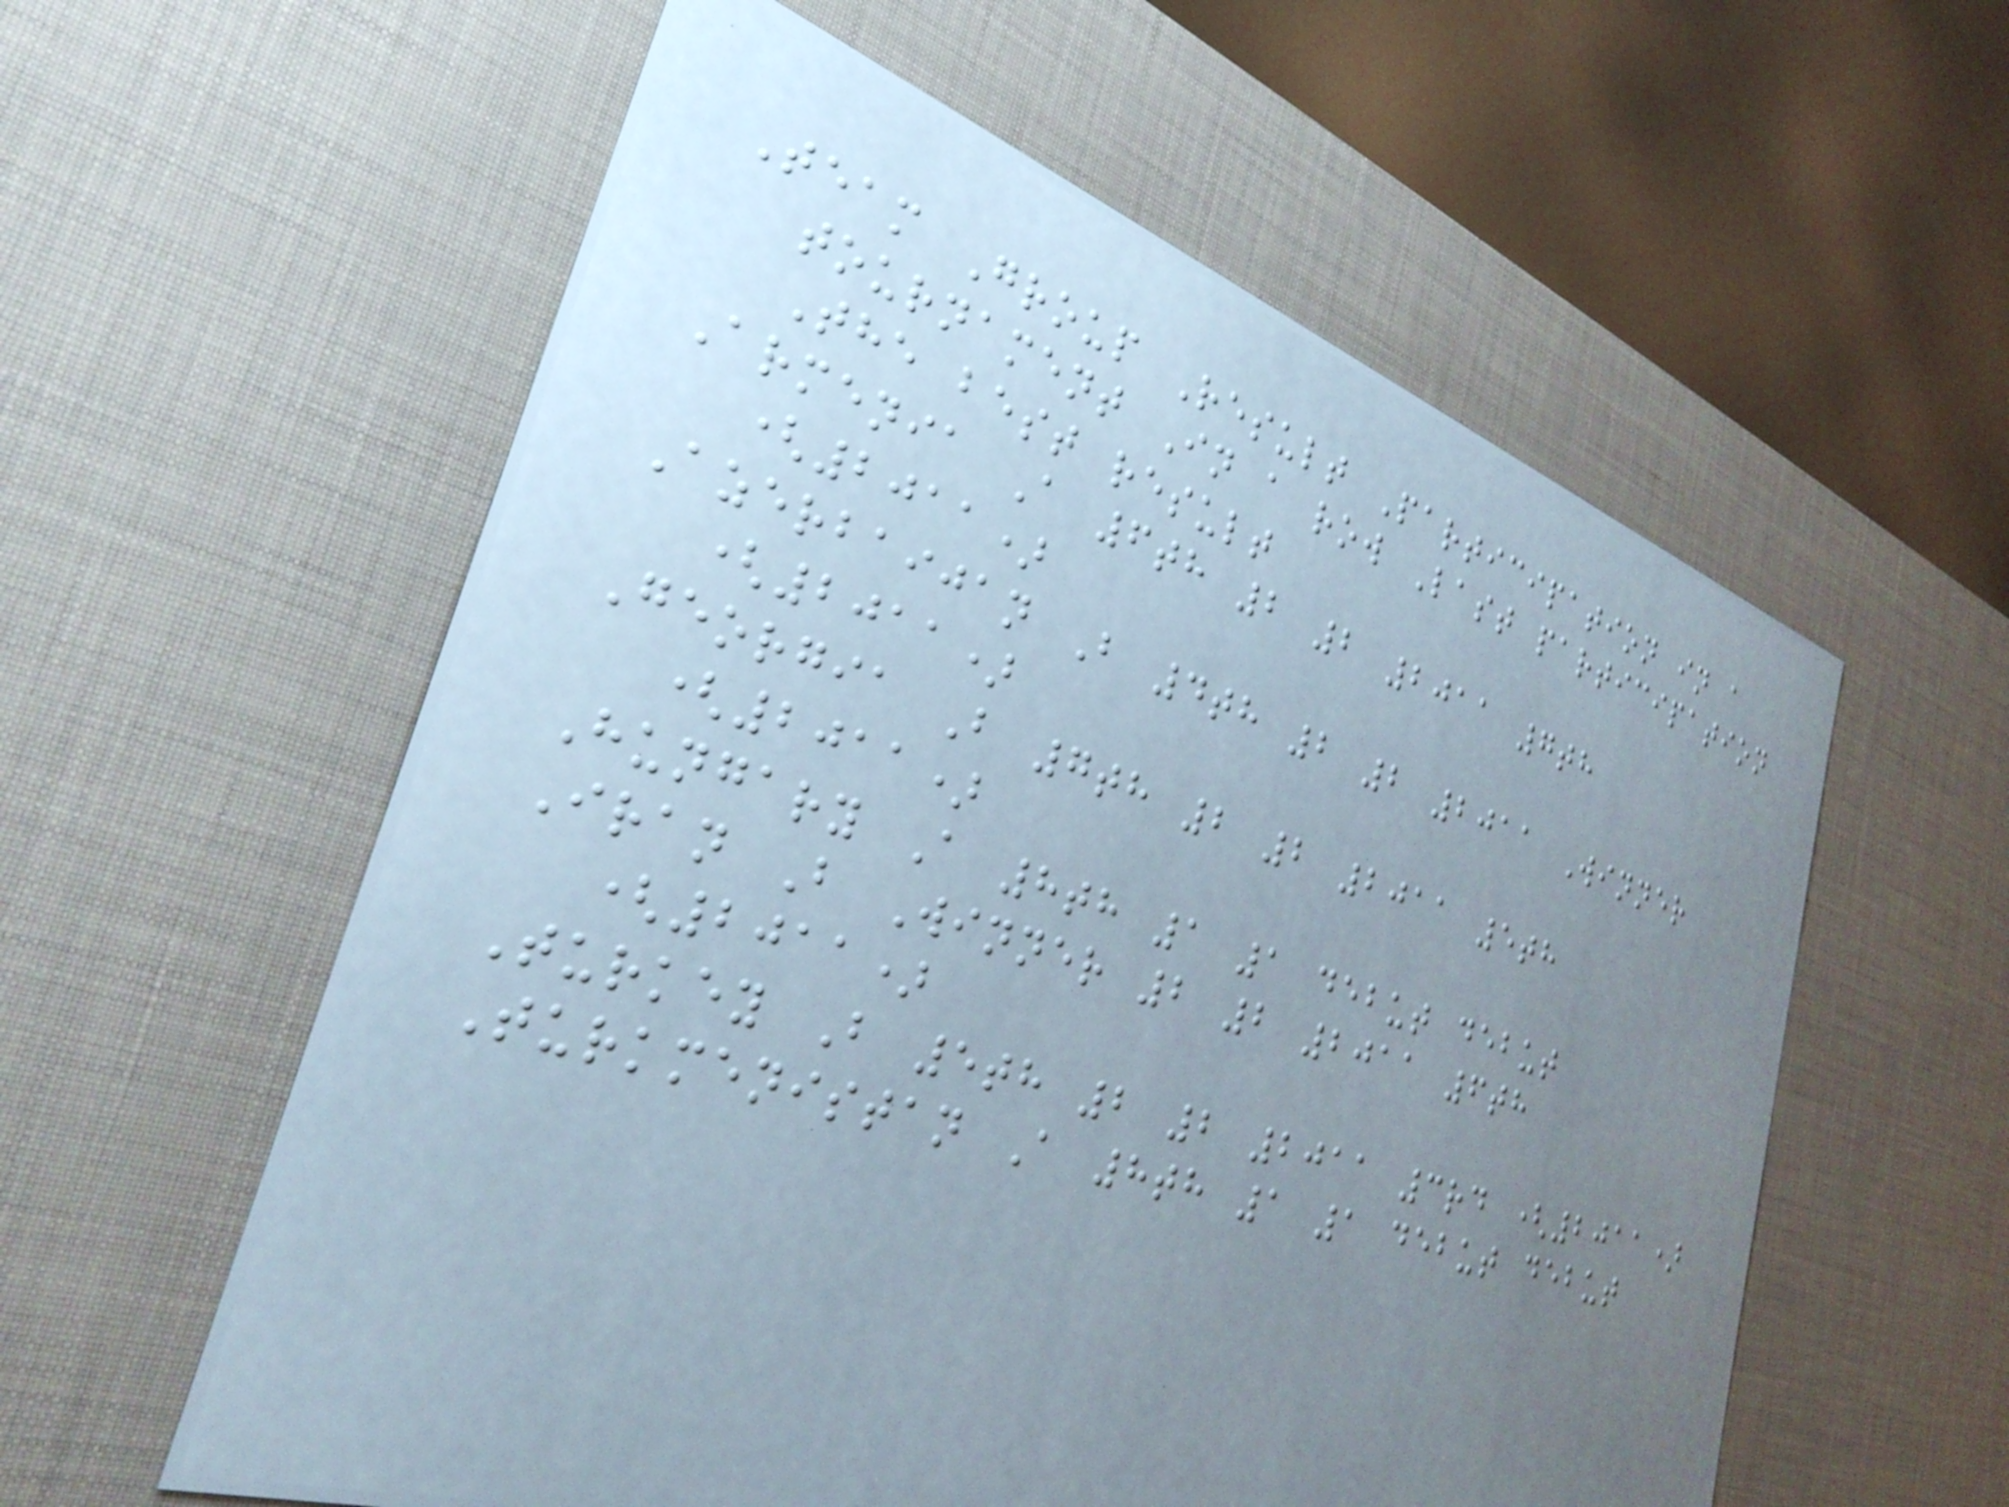Team Group Result Participation in a
tournament In a row Last participation
The best result
Armenia A 6th 2 2 2011 7th
(2011)
Azerbaijan B 4th 2 2 2011 Winner
(2011)
Georgia B 7th 2 2 2011 5th
(2011)
Hungary A 8th 1 1 debut debut
Iran B Winner 2 2 2011 6th
(2011)
Turkey B 5th 2 2 2011 3rd (2011)
Turkmenistan A 8th 1 1 debut debut
